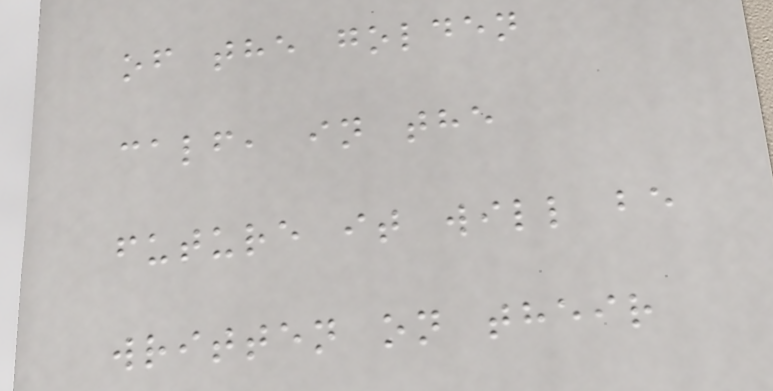of the golden
calf, in the
future it will be
written on their
